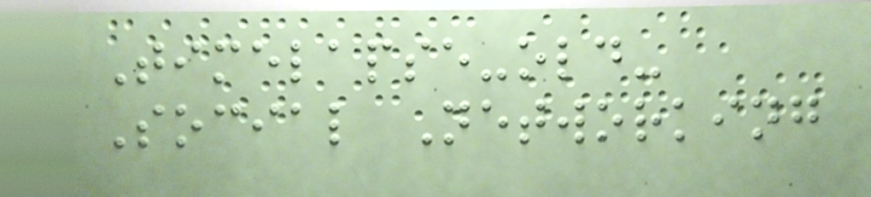Timelapse-old-
Social Networking
